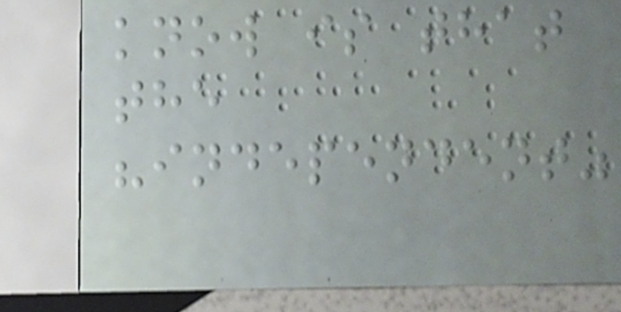know is that
the
"independent"
